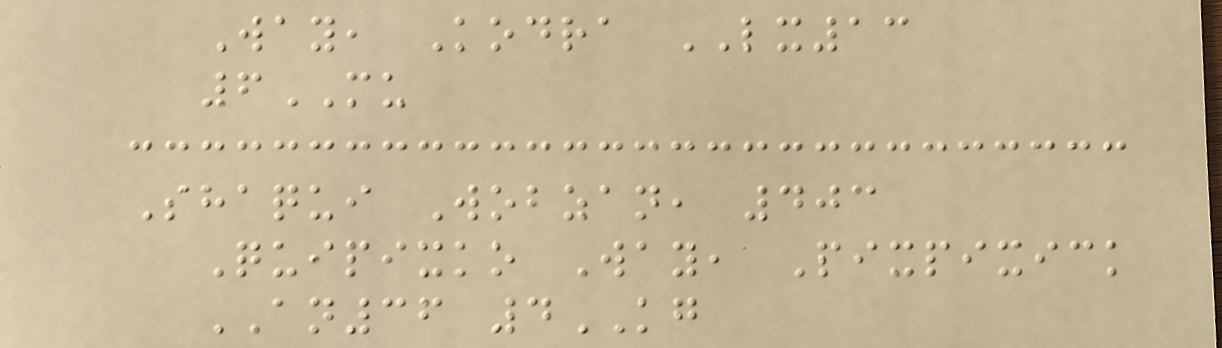Way, Kodra LX13
6MU
Shaqui Wobzan, 403
Quipixko Way, Pixpixick
AN36 4KG
